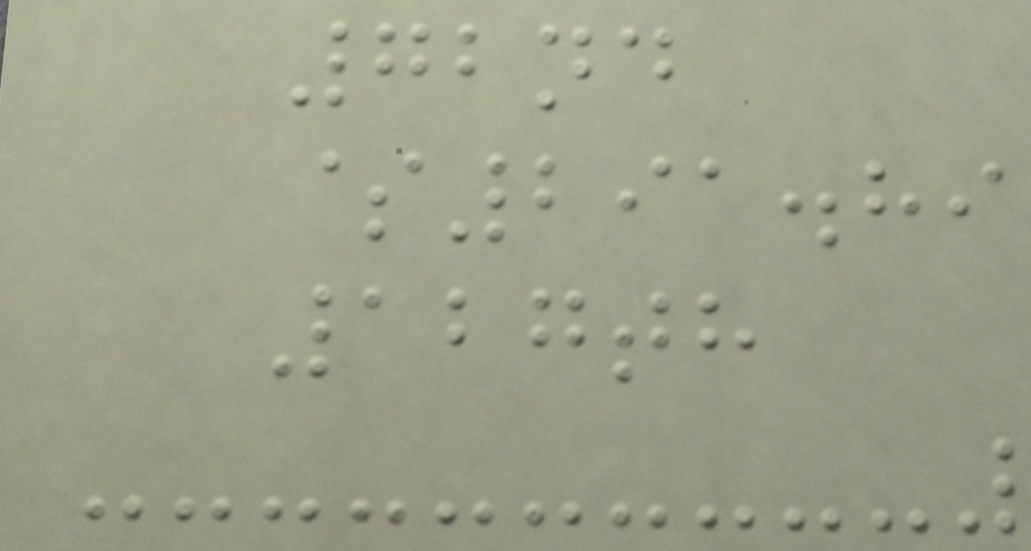72nd
$291.89
127th
